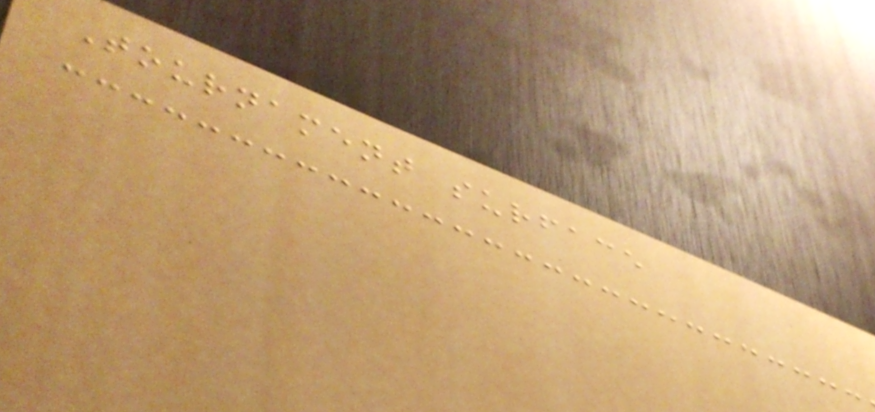Tournament surface
